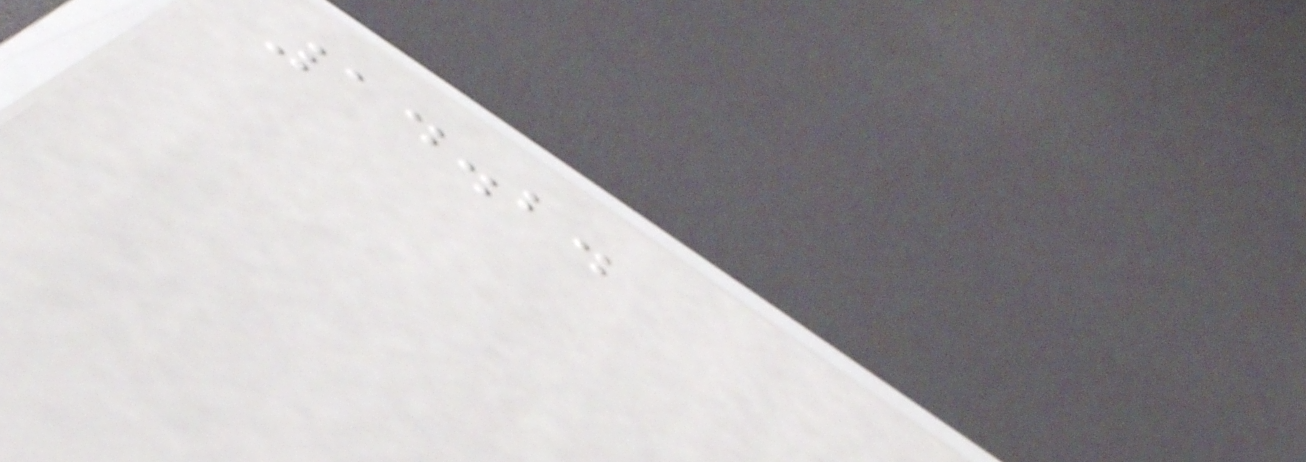14.2.
